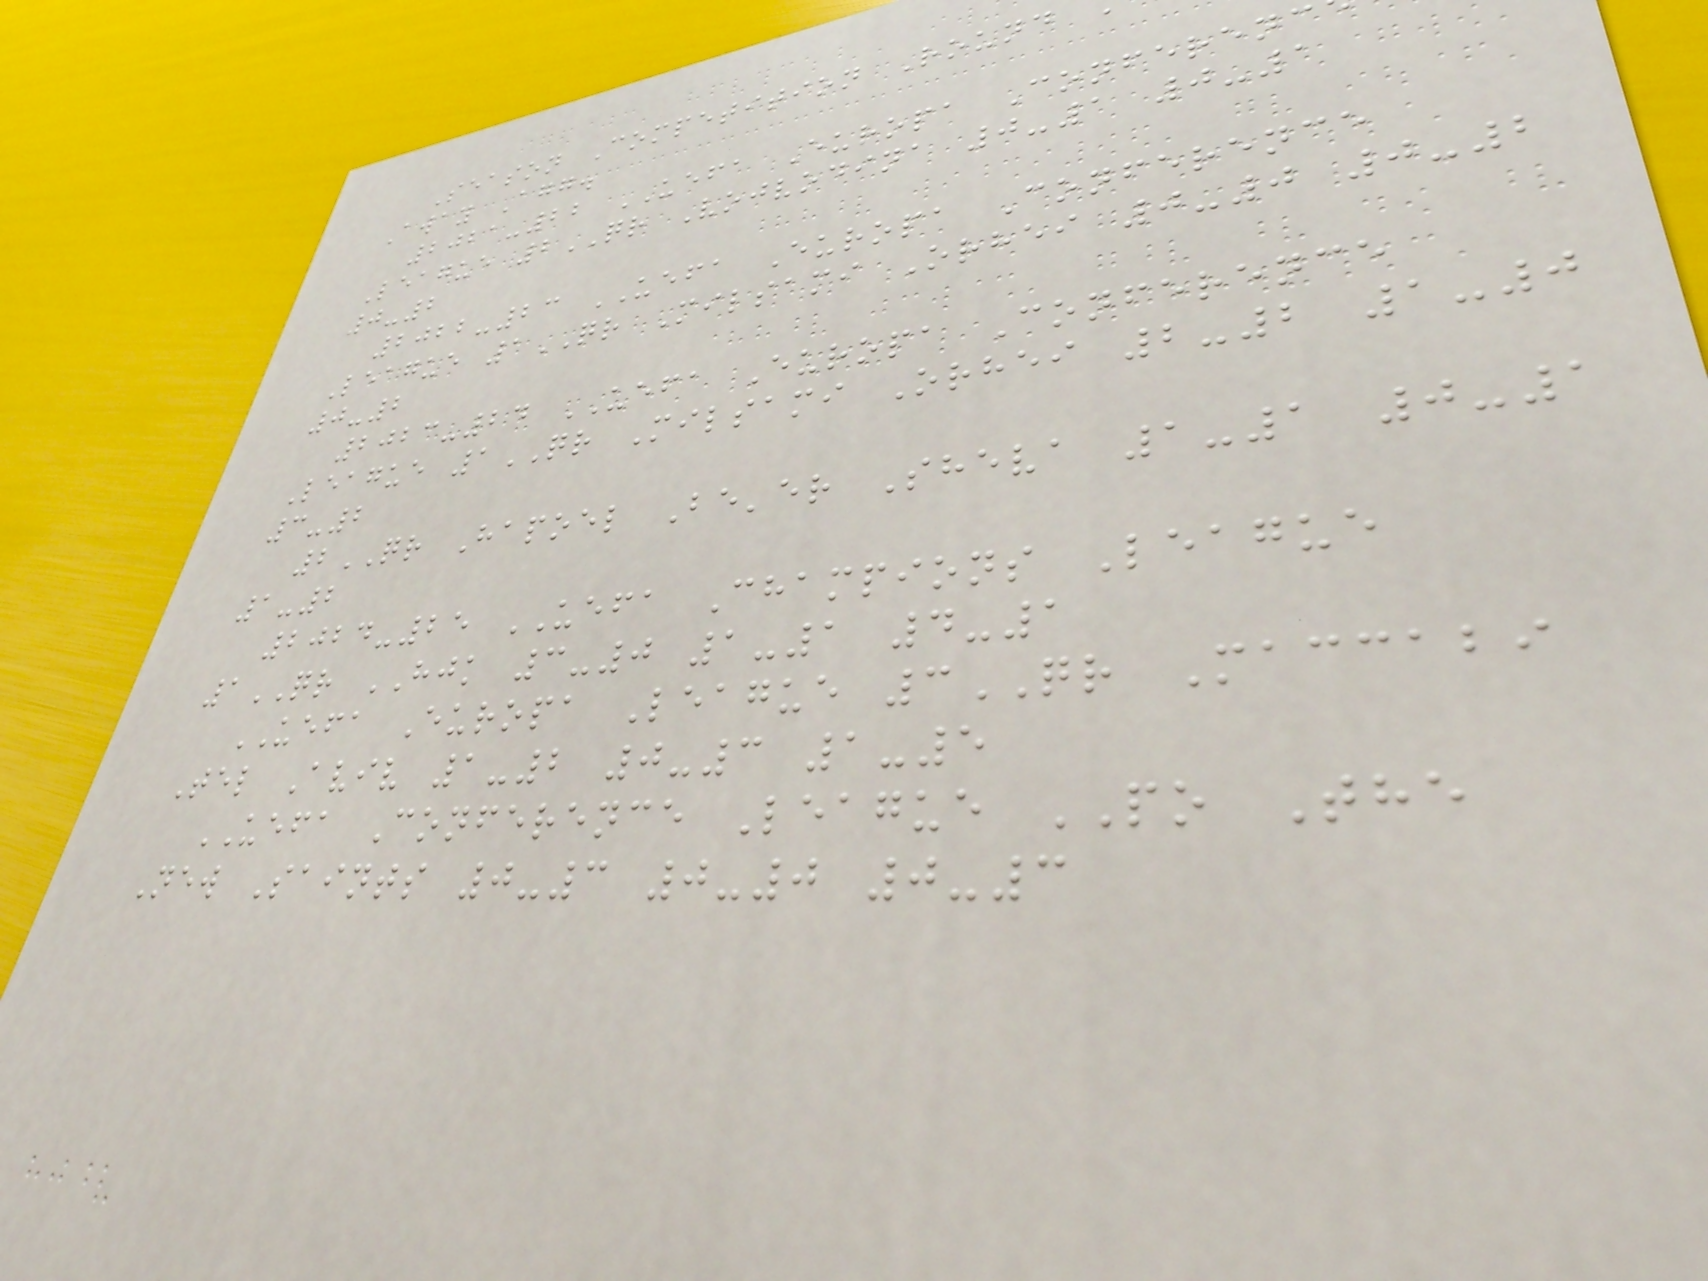Season Competition Round
Away Agg.
2021-22 UEFA Europa Conferenc
League 2QR Vojvodina 0-1 0-1
0-2
2022-23 UEFA Europa Conference
League 1QR Milsami Orhei 0-0 0-2
0-2
2023-24 UEFA Europa Conference
League 1QR Milsami Orhei 2-2 1-0
3-2
2QR Hapoel Be'er Sheva 1-1 0-1
1-2
2024-25 UEFA Champions League
1QR HJK 3-0 1-1 4-1
UEFA Europa League 3QR Maccabi
Tel Aviv 1-2 0-3 1-5
UEFA Conference League PO The
New Saints 0-3 0-0 0-3
